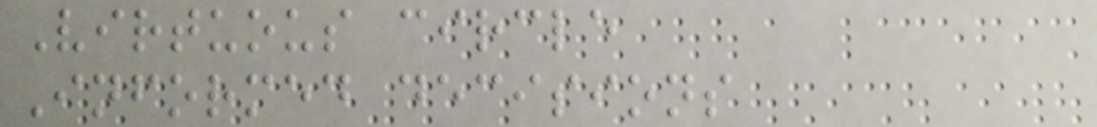Virtuous circle
Informed decisions
